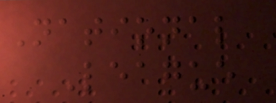National
League
